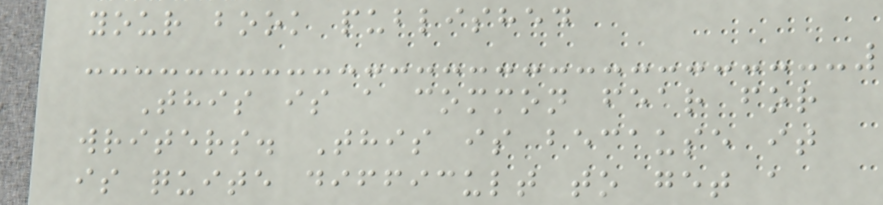your book published
This is a common fear for
writers. This is because it
is quite difficult to get a
